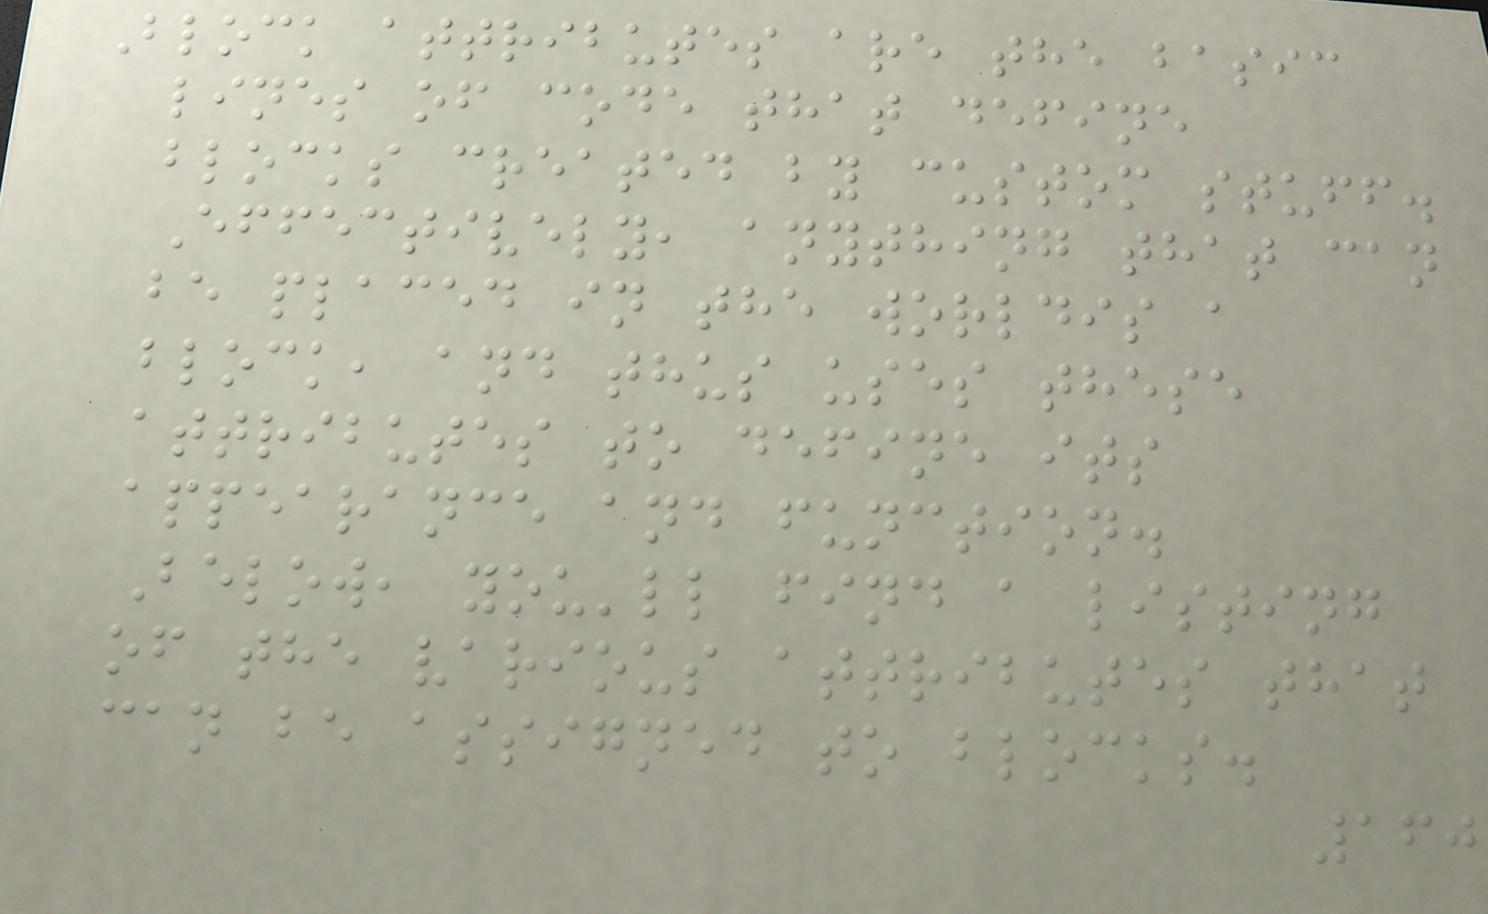Block attributes are the basic
lines of code that define
blocks created by custom stuff.
Effectively, anything that can
be placed in the worldis a
block, and thus uses these
attributes to define its
appearance and function.
Below, you'll find a listing
of the various attributes that
can be assigned to blocks.
160
